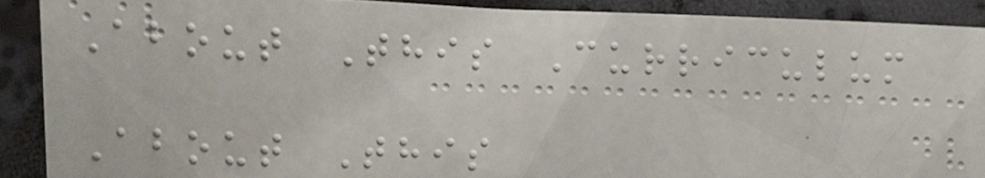About This Curriculum
About This
